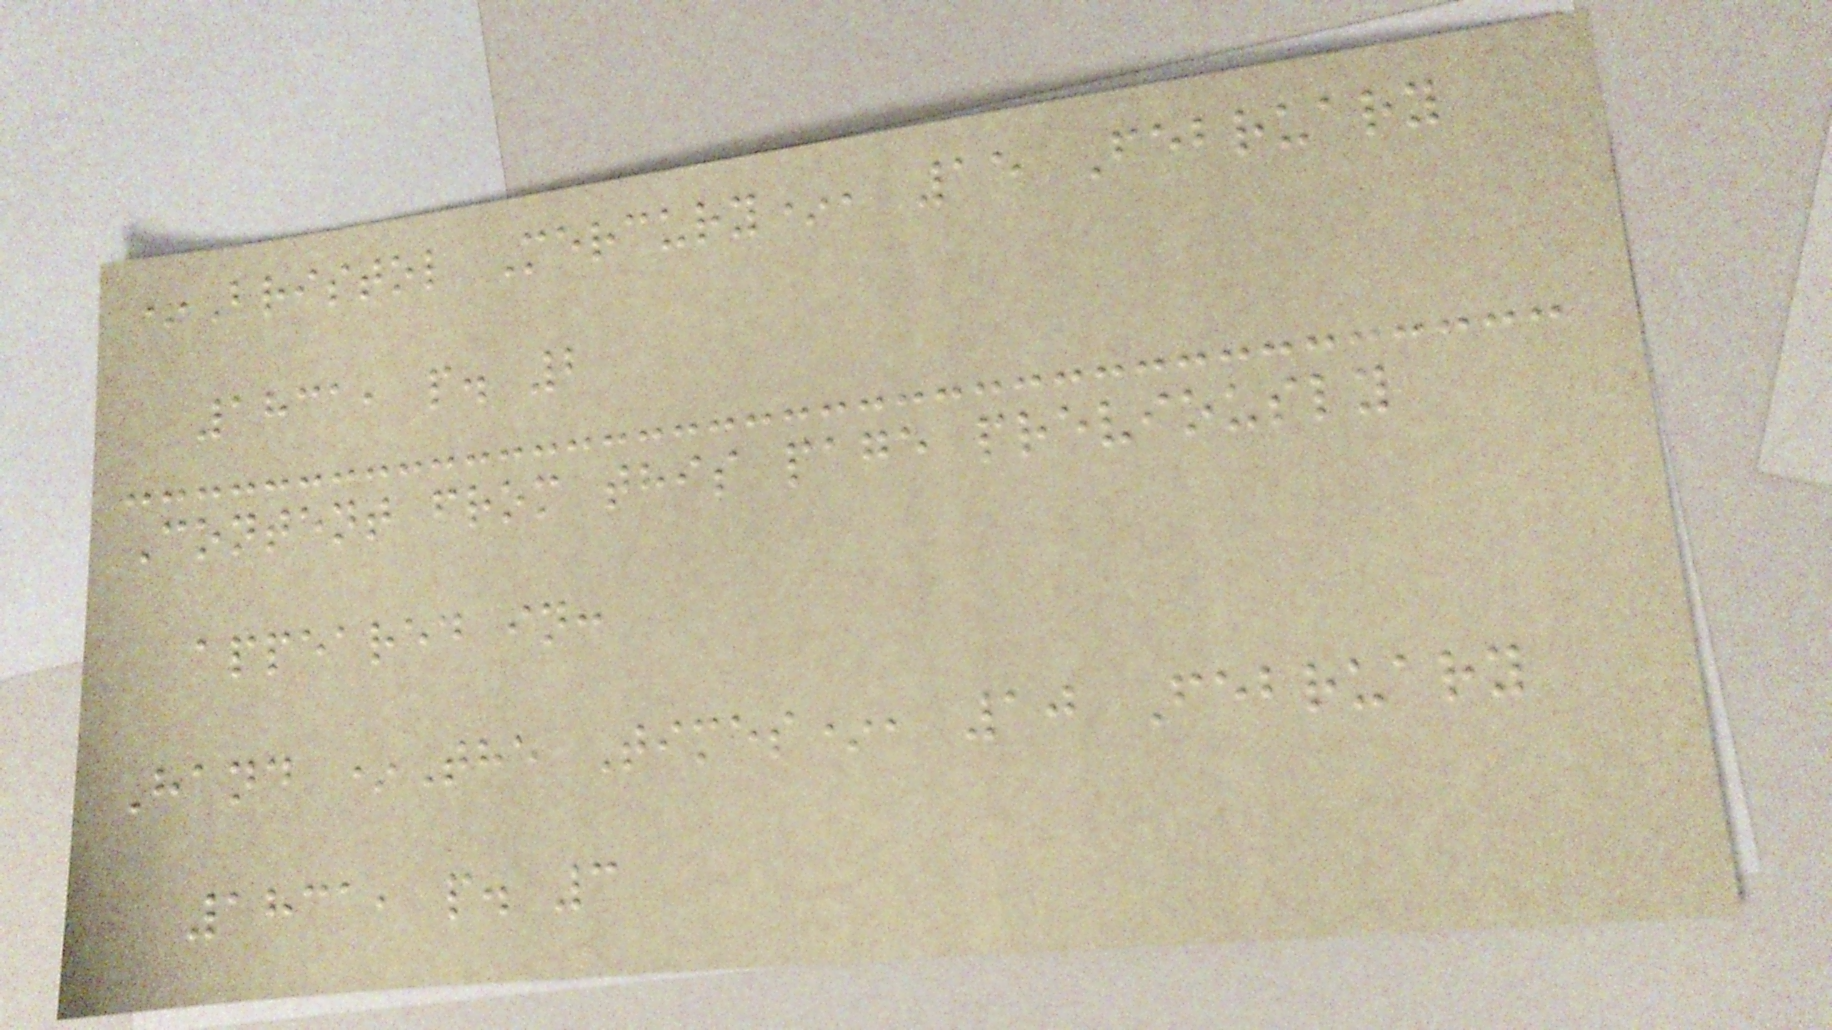*Bristol Mercury*, 15 February
1831, p. 2
Content from this page previously
appeared in:
Hand *The Times*, 10 February
1831, p. 3
